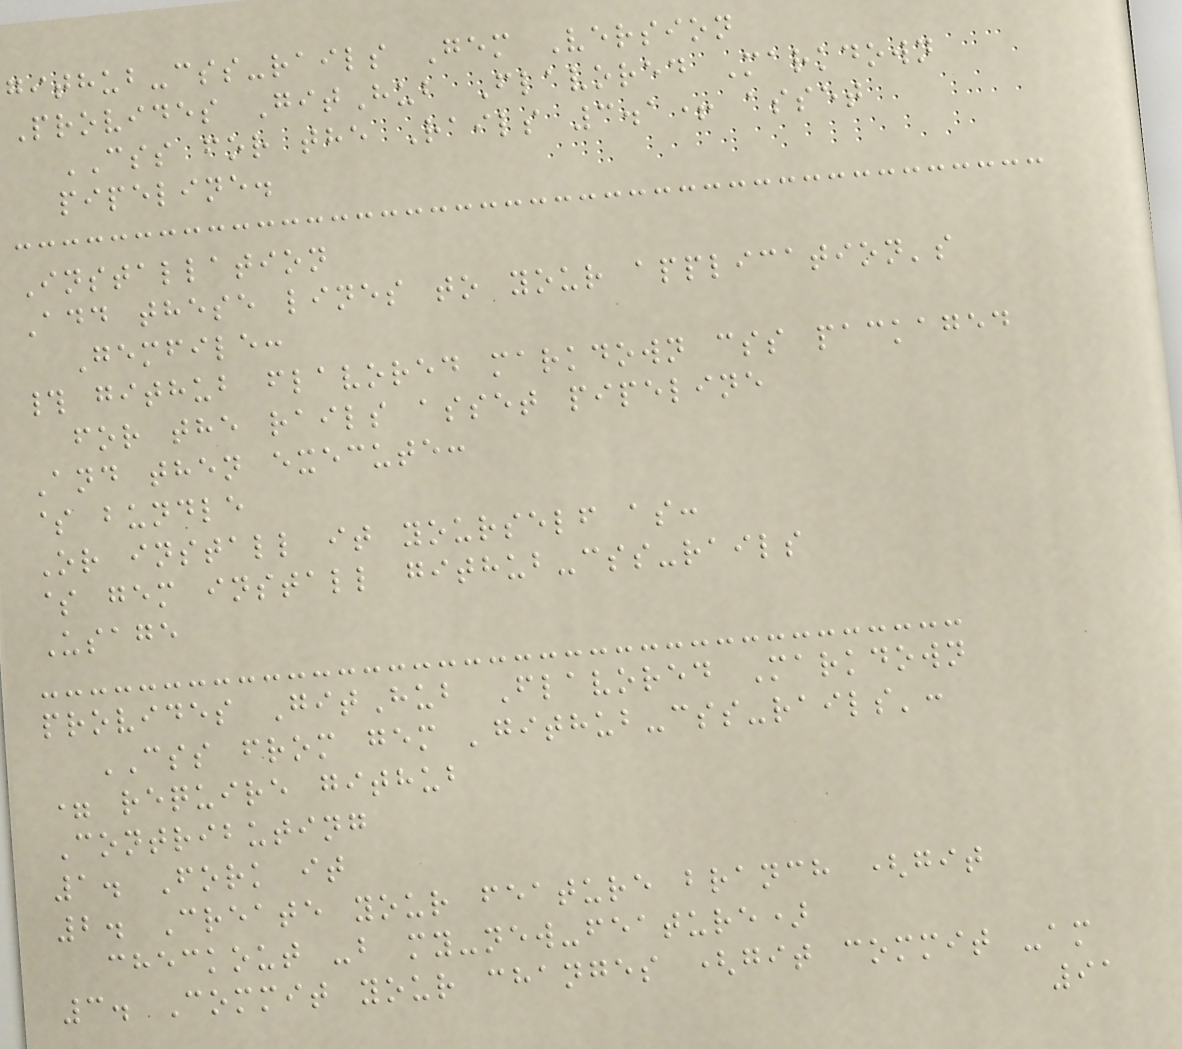github-css-rails Gem Version
Provides GitHub Flavored Markdown
CSS for the Rails 3.1+ asset
pipeline.
Installation
Add these lines to your application's
Gemfile:
# github flavored markdown css packaged
for the rails asset pipeline
And then execute:
$ bundle
Or install it yourself as:
$ gem install github-css-rails
Usage
provides GitHub Flavored Markdown
CSS from gem 'github-css-rails':
= require github
Contributing
1. Fork it
2. Create your feature branch (git
checkout -b my-new-feature)
3. Commit your changes (git commit -am
91
